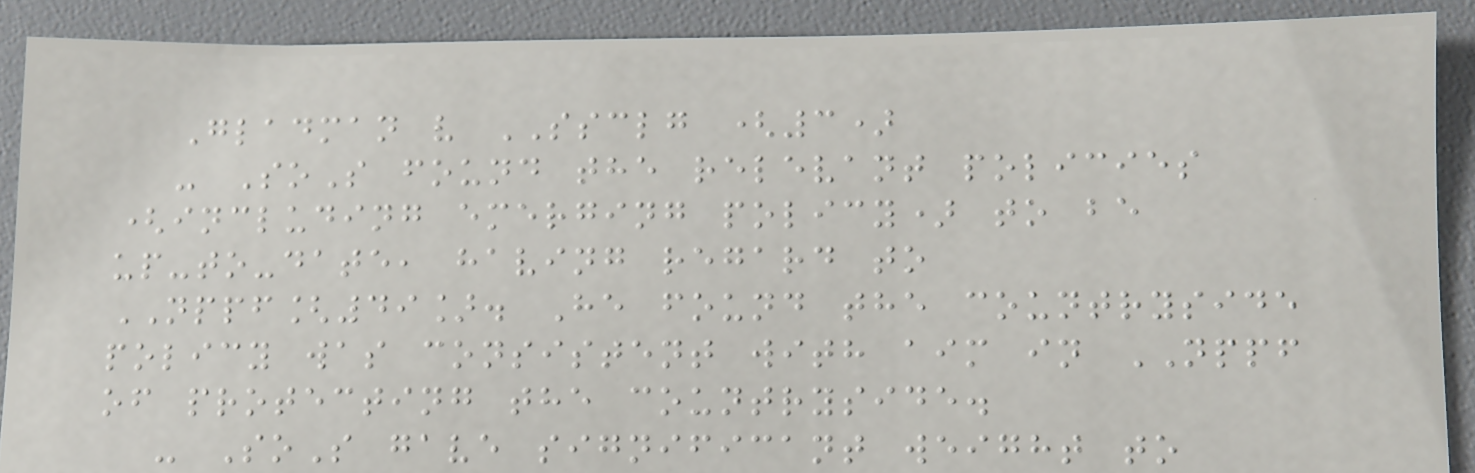Gladman v SSCLG (3)
- SoS found the relevant policies
(including emerging policy) to be
up-to-date, having regard to
NPPF[49]. He found the countryside
policy was consistent with aim in NPPF
of protecting the countryside.
- SoS gave significant weight to
